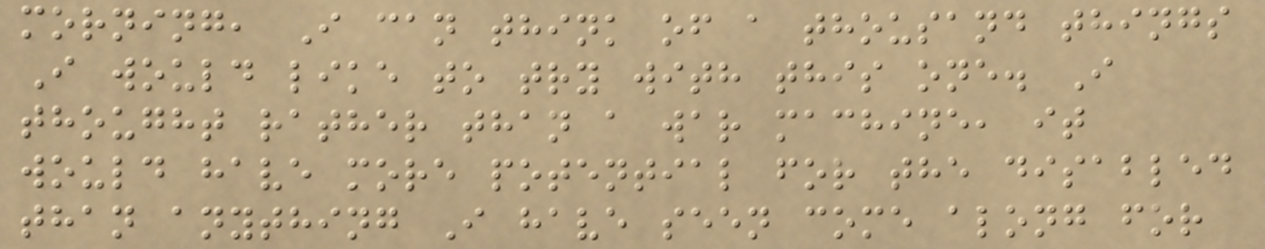morning, I can think of a thousand things
I would like to try with this one. I
thought rather than a war machine, it
would have more potential for the disabled
than anything I have seen come along for
